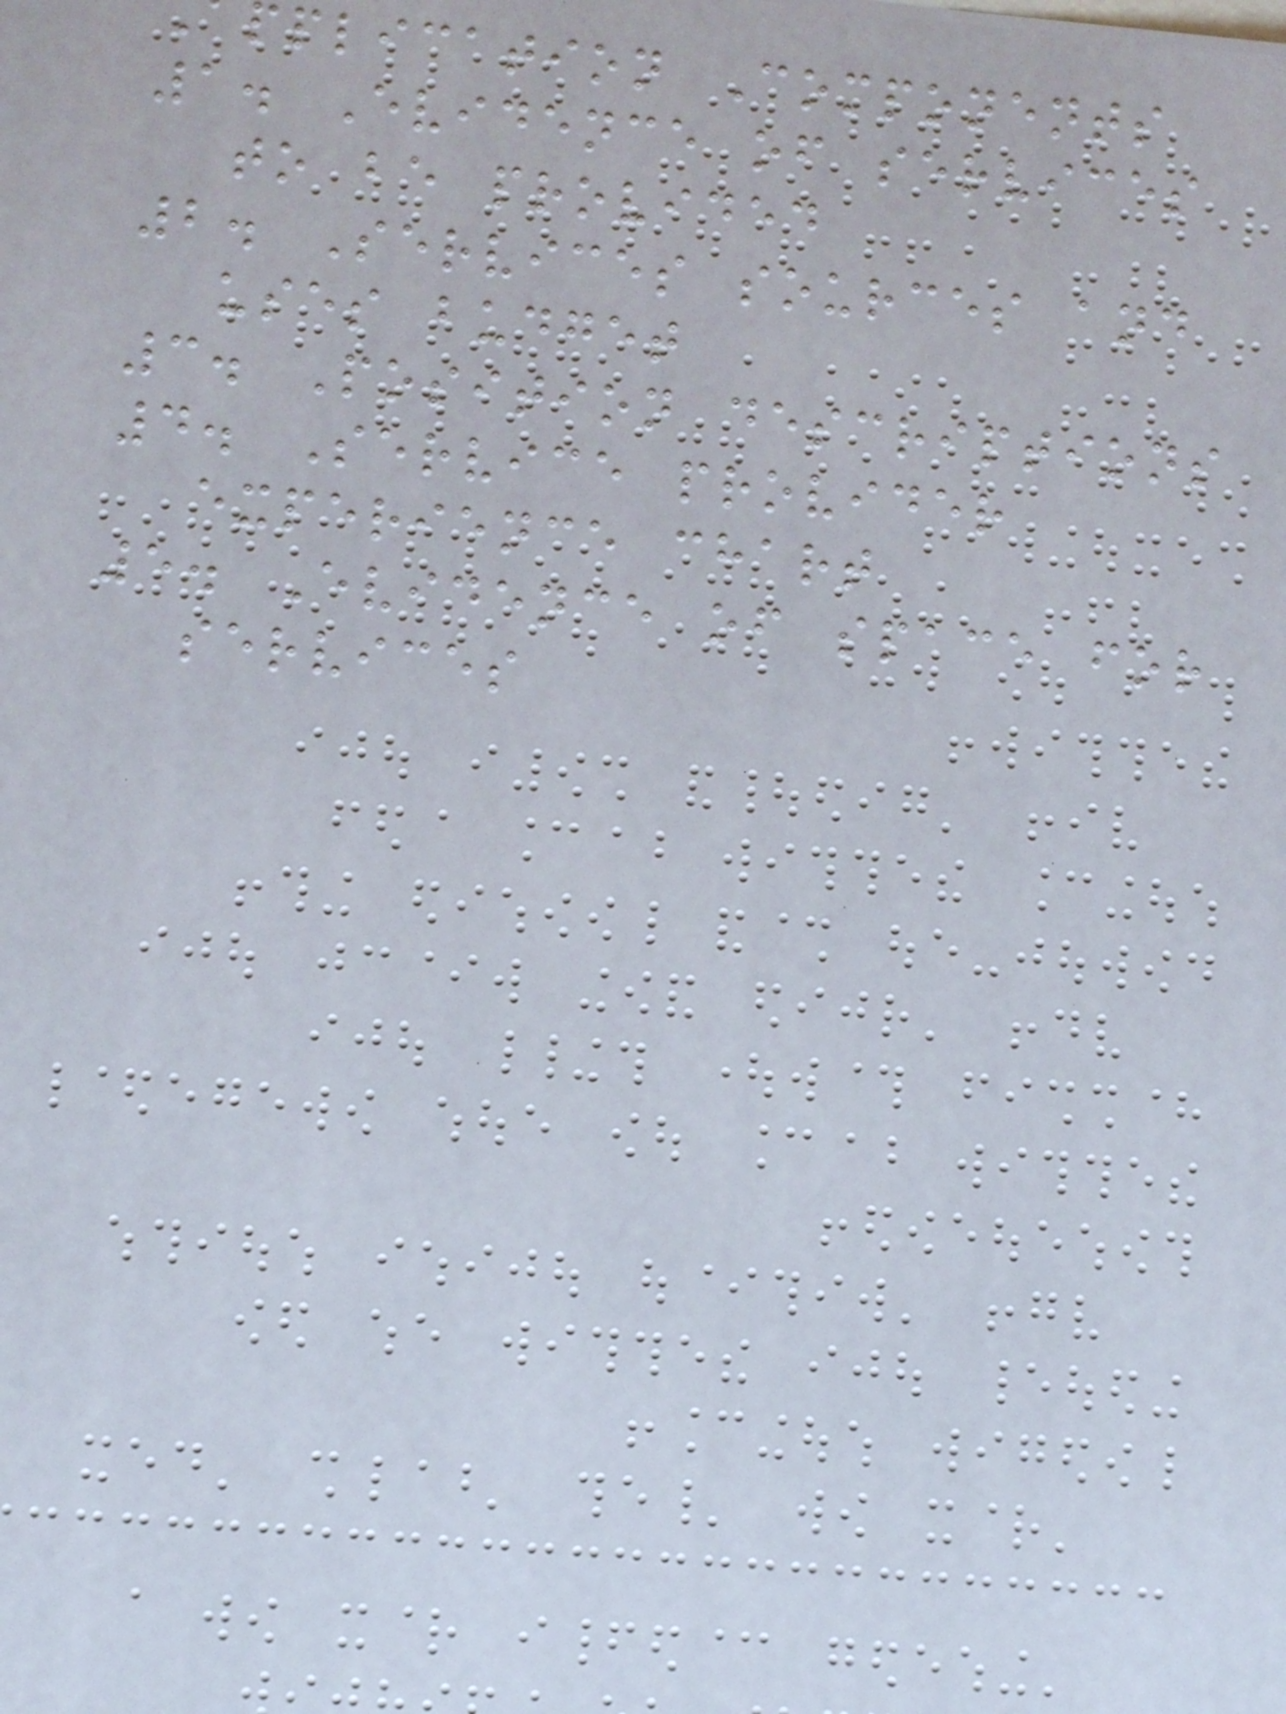plication Components
1. Evidence of services
to be provided
2. Services sources and
uses budget
3. Position descriptions
4. Service provider
experience chart
5. Evidence of space for
services
